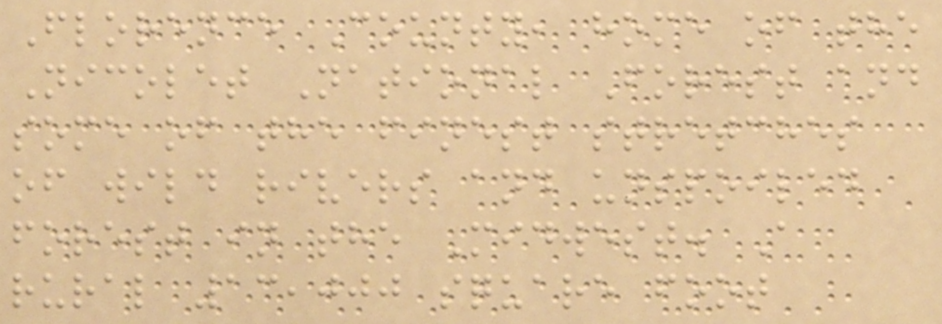Florence County, home of the
Nicolet National Forest and
some of the finest stretches
of wild rivers and unspoiled
forest in the Midwest. A
rural 13,000 square foot
